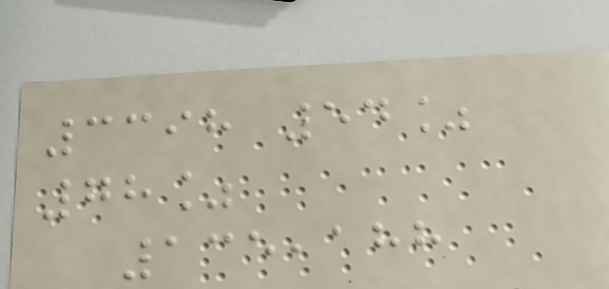3398 54%
78%
135,188
